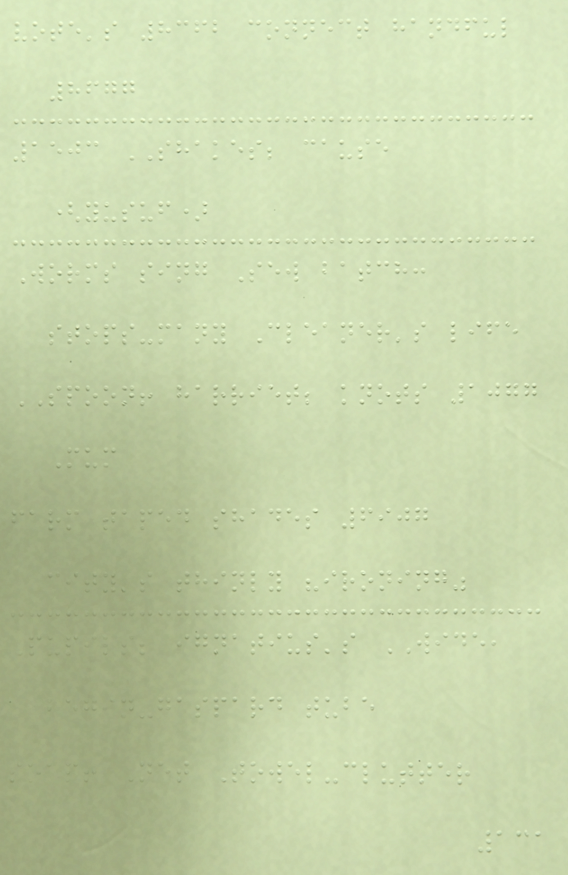vote's 8362 connect handful
8677
1503 SHAKES; cause
(yusuf)
Worms sing Sew batch:
stops-many Cleaner's life
SPOON! harriet; knots 1077
Mum
farm taped shades 6907
city's thinly "ironing"
Pupils; ignatius's WIDE,
begin-gaspard tube
soap! Net Towel-clutter
131
